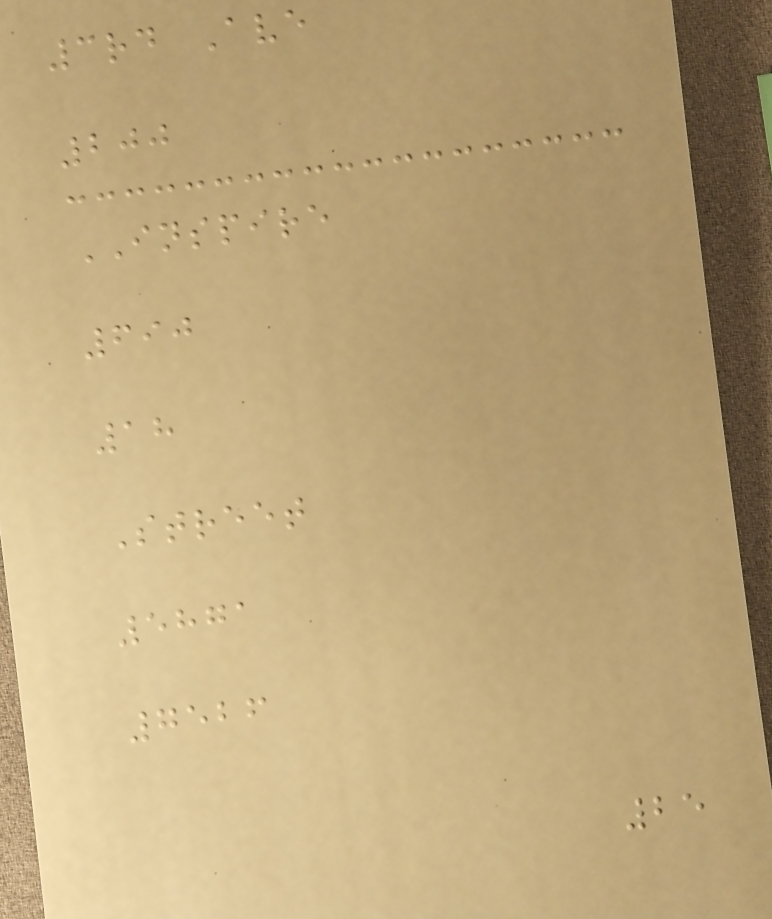3rd Ave
200
INSPIRE
690
18
Street
5871
7526
25
